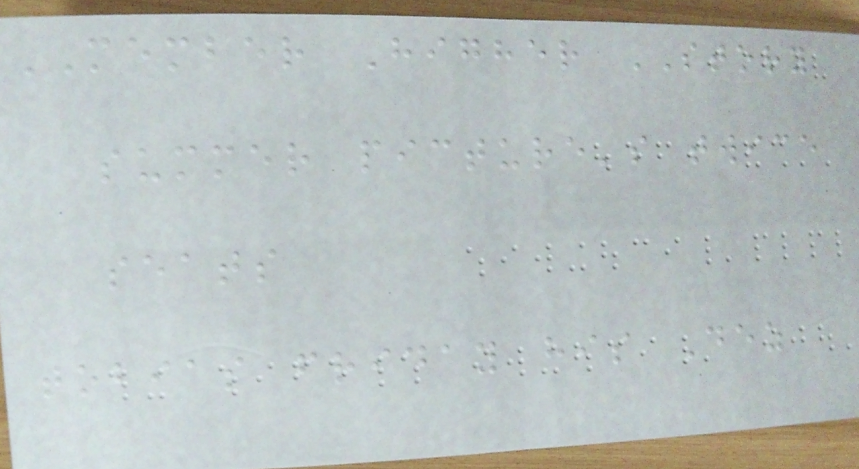MEMBER Higher STORY
summer picture's twice
seats
tobias friday his Dez
